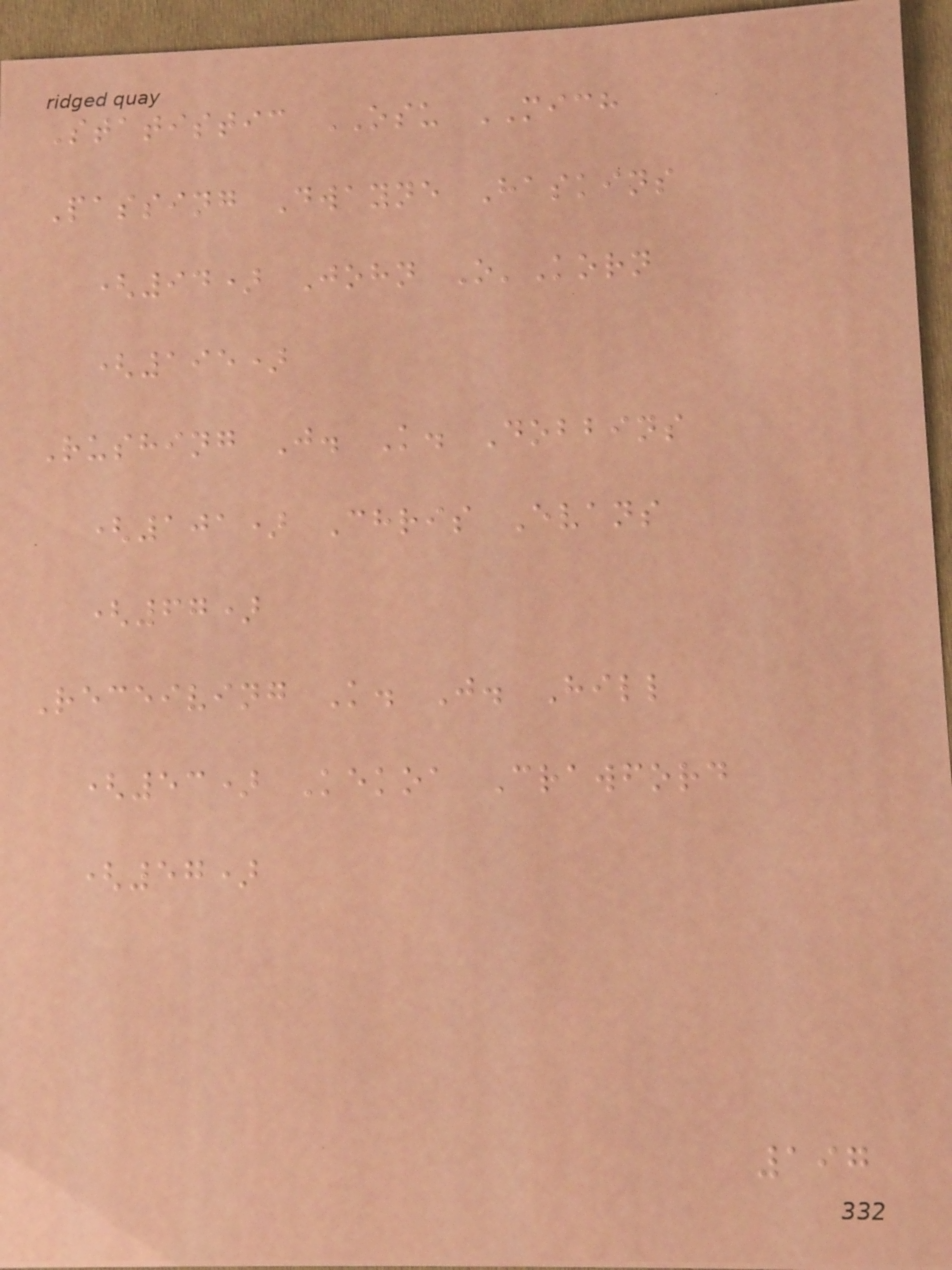Statistic OSU MICH
Passing Dwayne Haskins
(94) John O'Korn
(195)
Rushing J. K. Dobbins
(101) Chris Evans
(67)
Receiving K. J. Hill
(53) Kekoa Crawford
(57)
197
